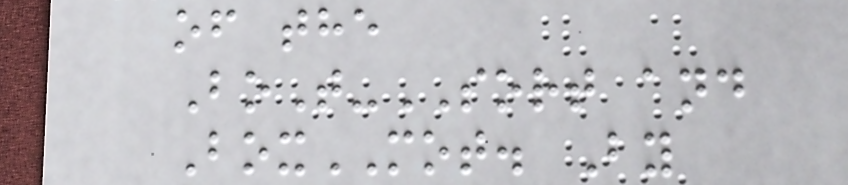of the
BoT-SORT and
BoxMOT. By
